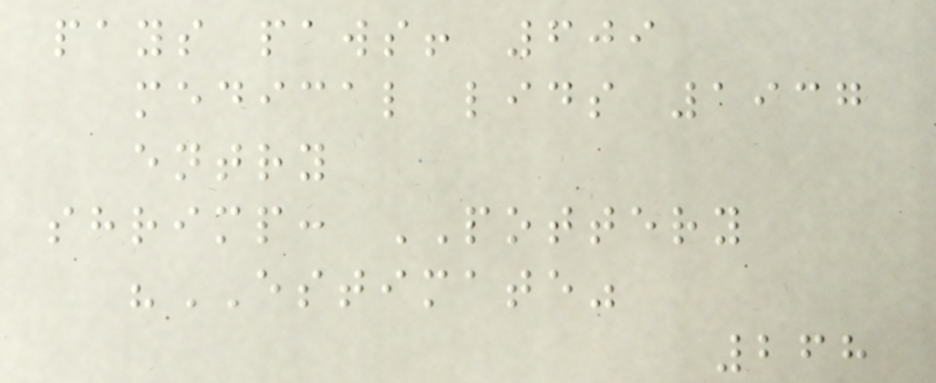pays paws! 609
medical lids 1937
entry
shrimp: POTTERY
"ESTIMATE"
268
